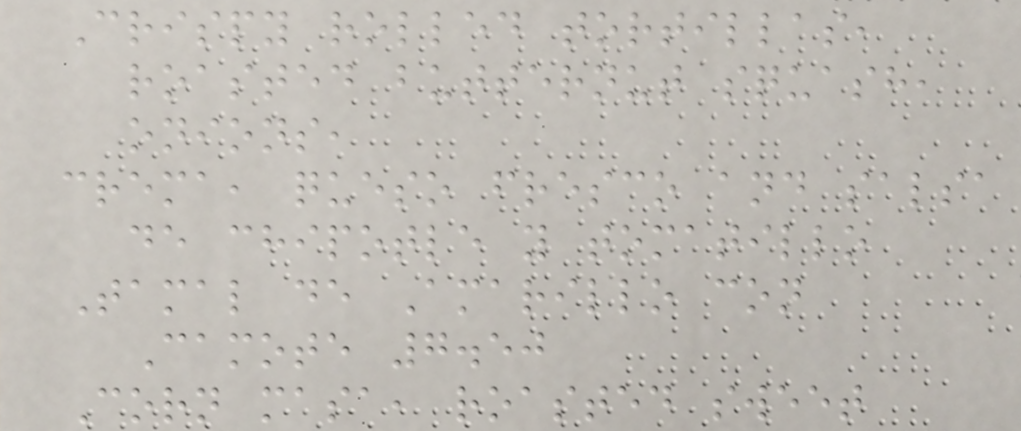Crispy rolled tortillas,
roasted butternut squash,
onions,
crema, queso fresco and salsa
de chipotle y tomatillo
Tamal de Amarillo con
Camote 7.50
Corn masa, roasted sweet
